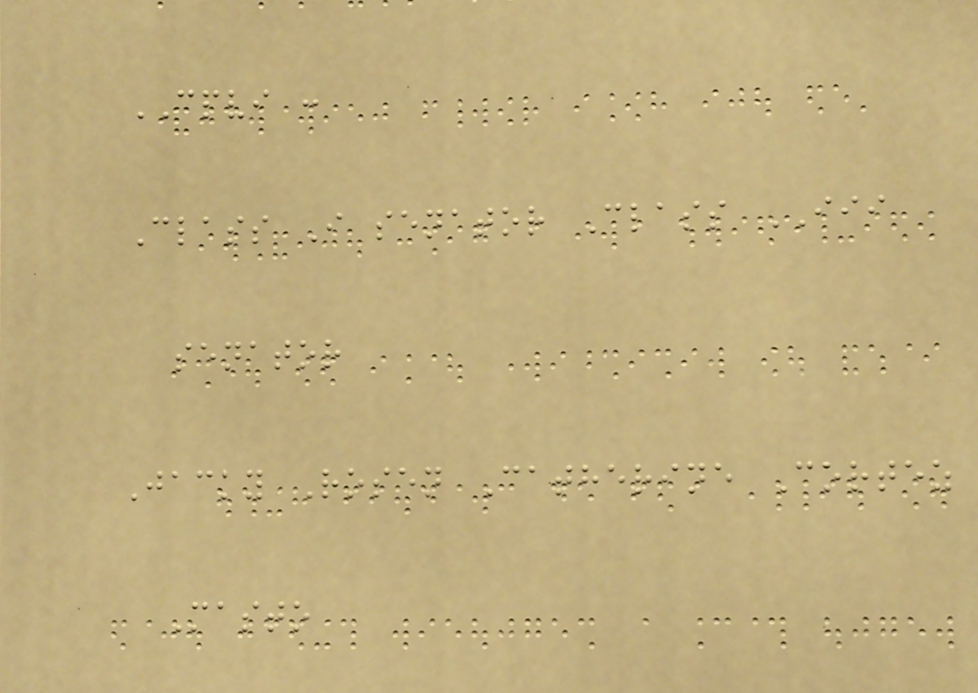CPVI :
Class I senator Class III
senator
Jacky Rosen Catherine Cortez
Masto
